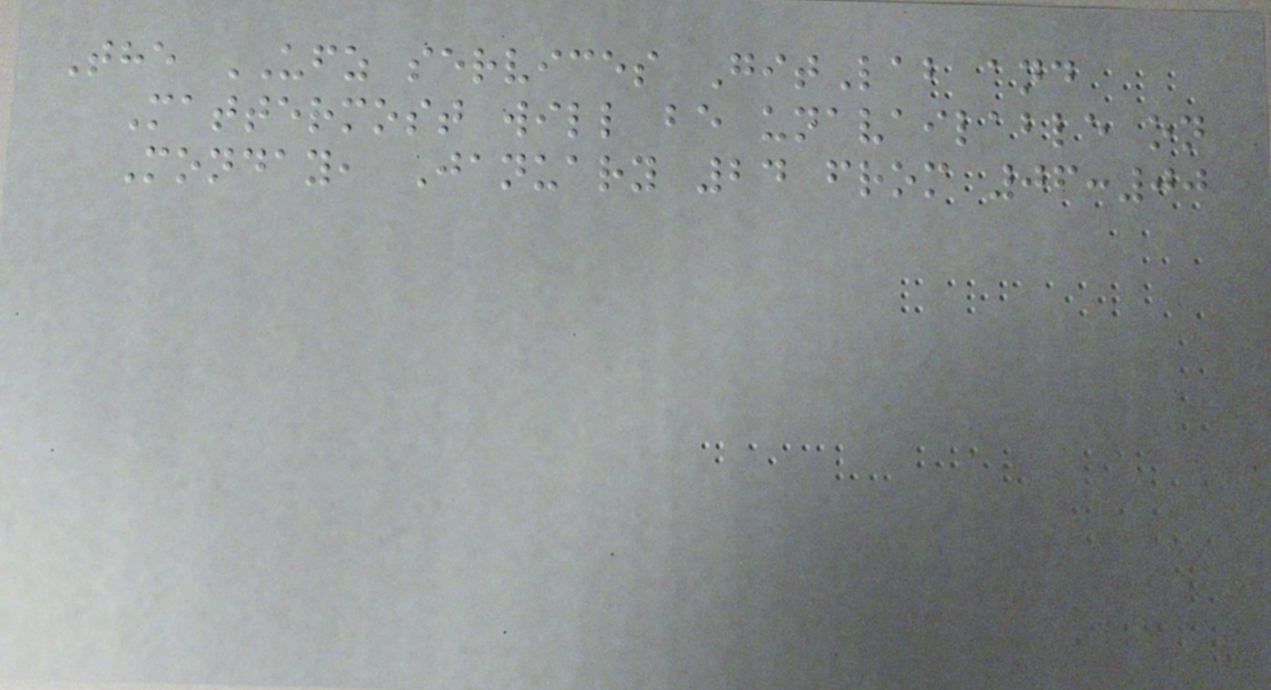The UFZ services GitLab and
Mattermost will be unavailable on
Monday, January 24 from 06:00
